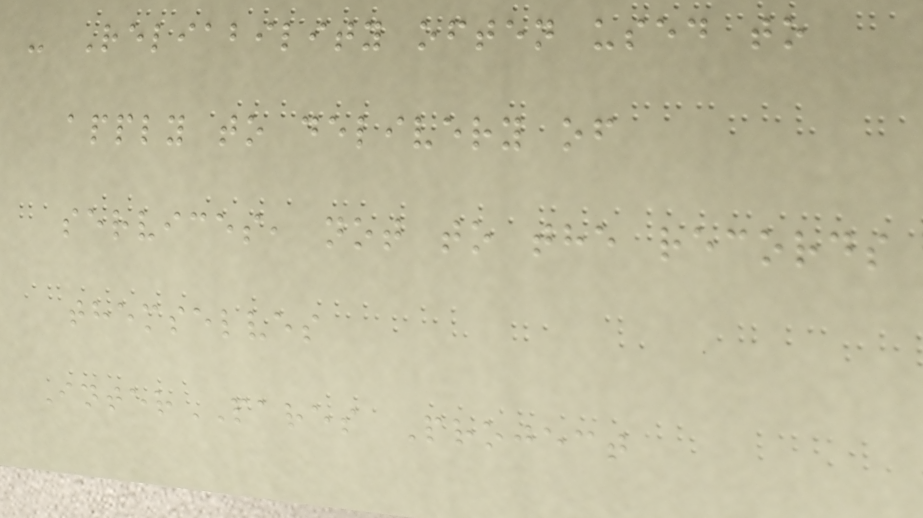- Reliability often used to
apply to delivery of
services, not to the records
themselves
InterPARES Project
